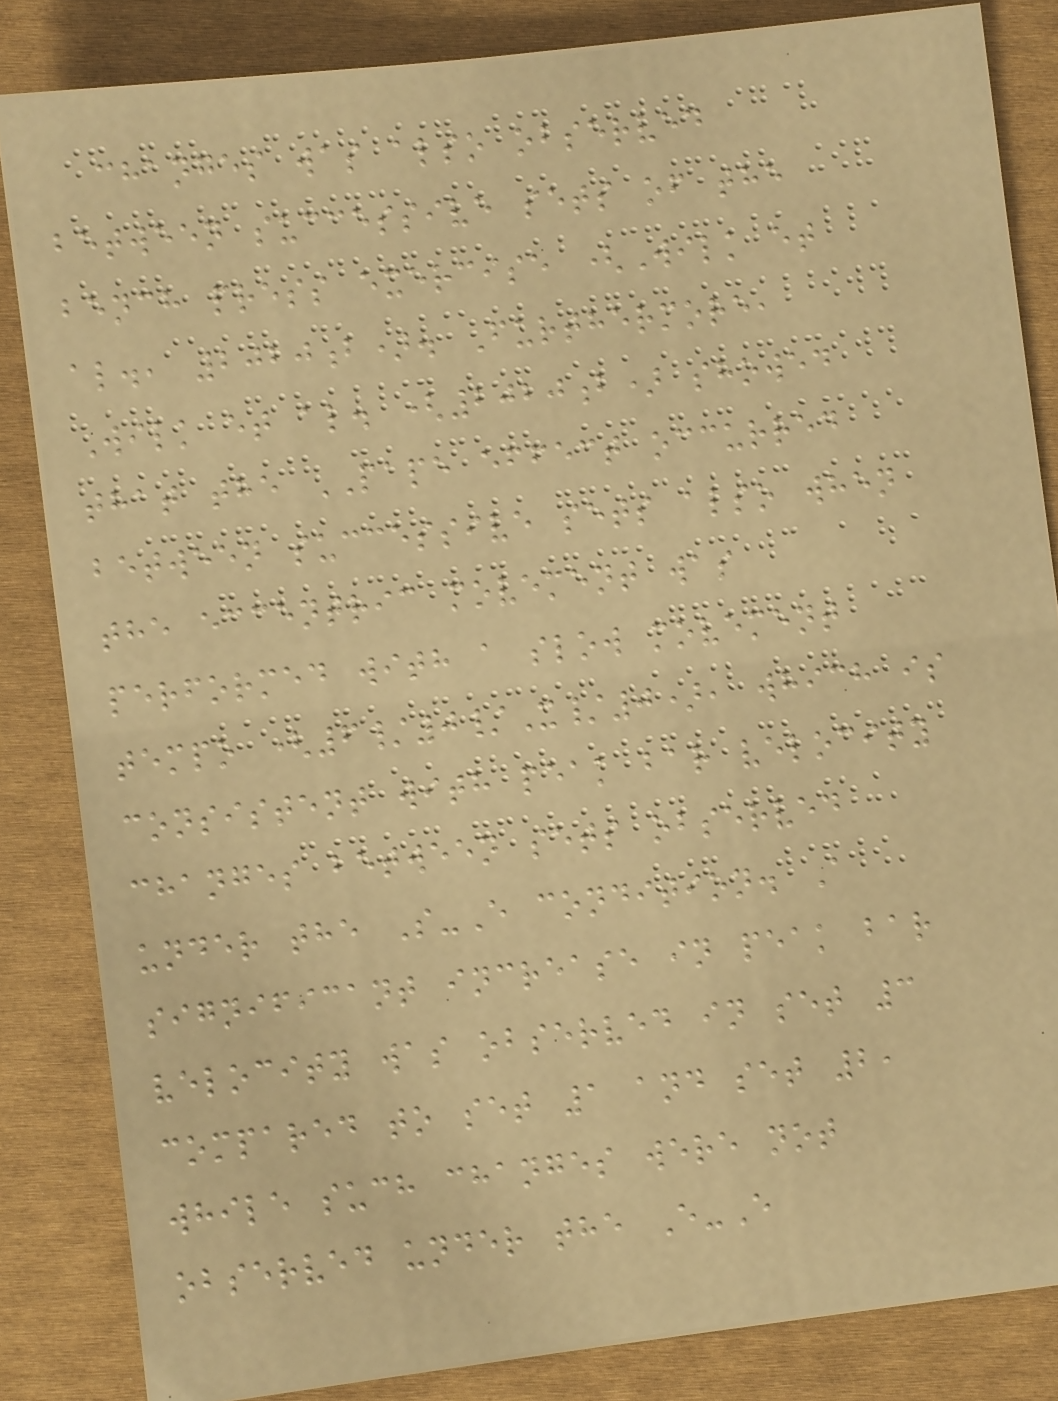changes was also observed
between successive sets of the
bench press exercise (Wilk et
al., 2020b). Furthermore,
Wilk et al. (2020b) showed
that the PAPE effect occurred
between successive sets also when
the eccentric movement was
performed with a slow movement
tempo (6/0/X/0), which is
consistent with peak bar velocity
changes between sets observed
under the S-E condition. A
significant increase in peak bar
velocity was observed in set 3
compared to set 1 and set 2,
while such changes were not
observed under the E-E
